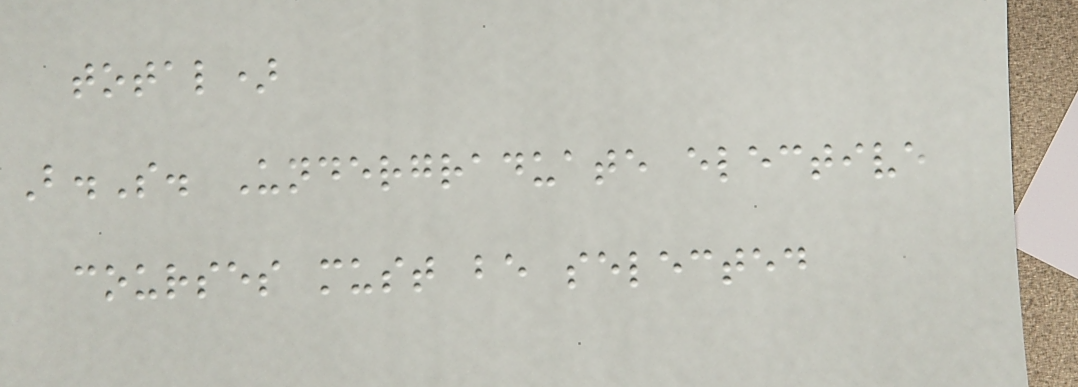total)
B.S. Undergraduate elective
courses must be selected
